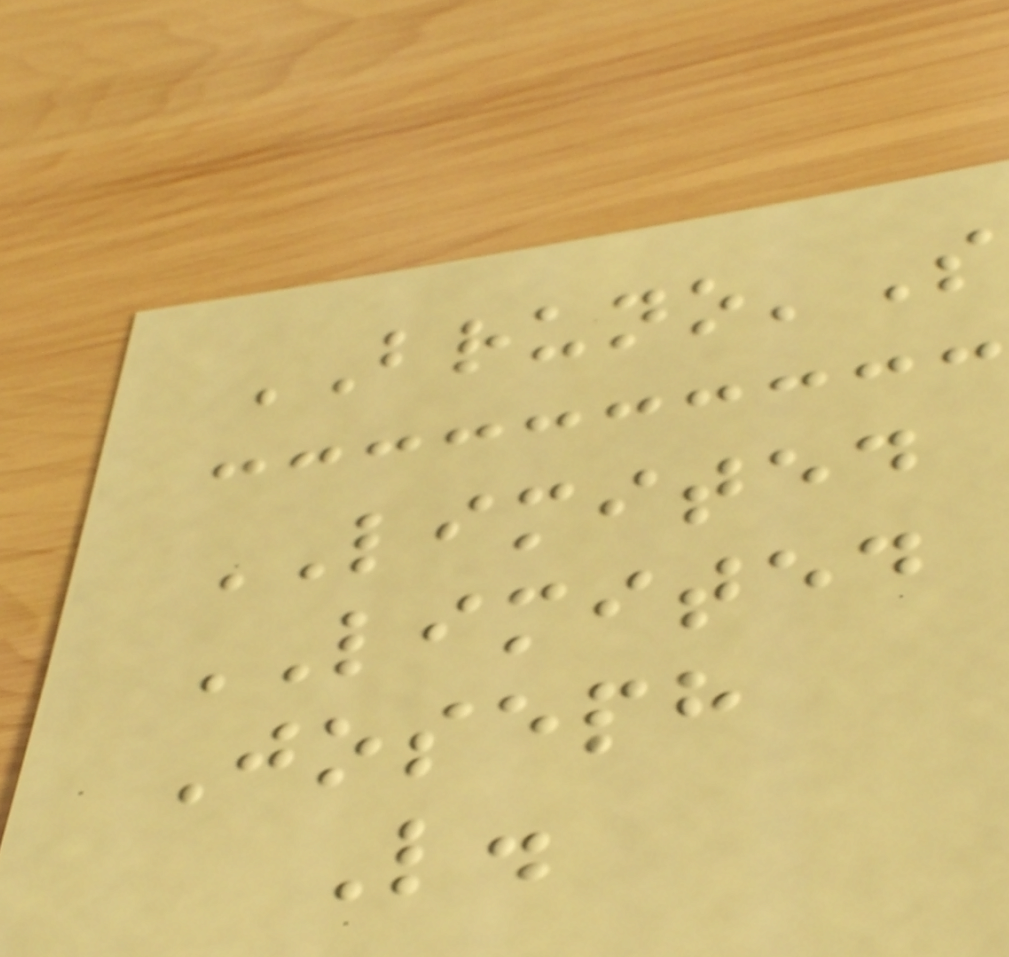BRUNO'S
LIMITED
LIMITED
Joseph
L.
